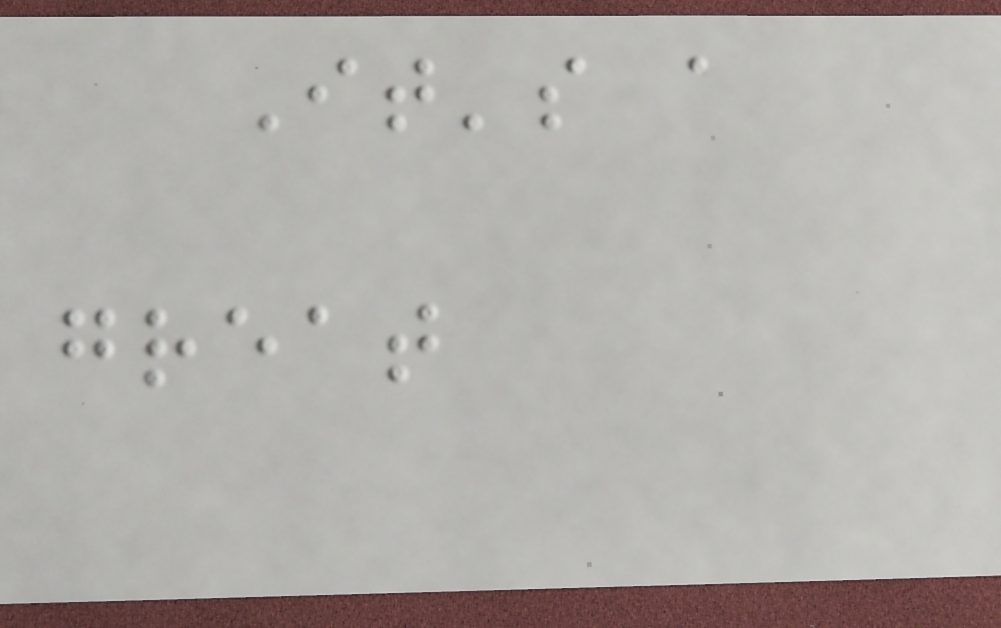It's a
great
